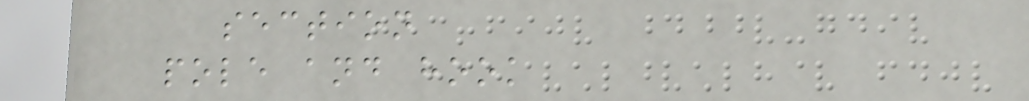section
pole and hook
